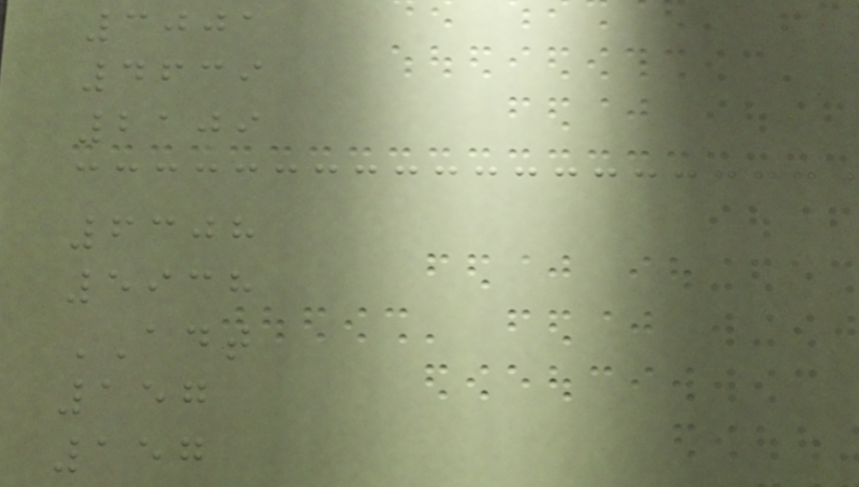3001
4639
2109
6308
5938
ADT
157
157
